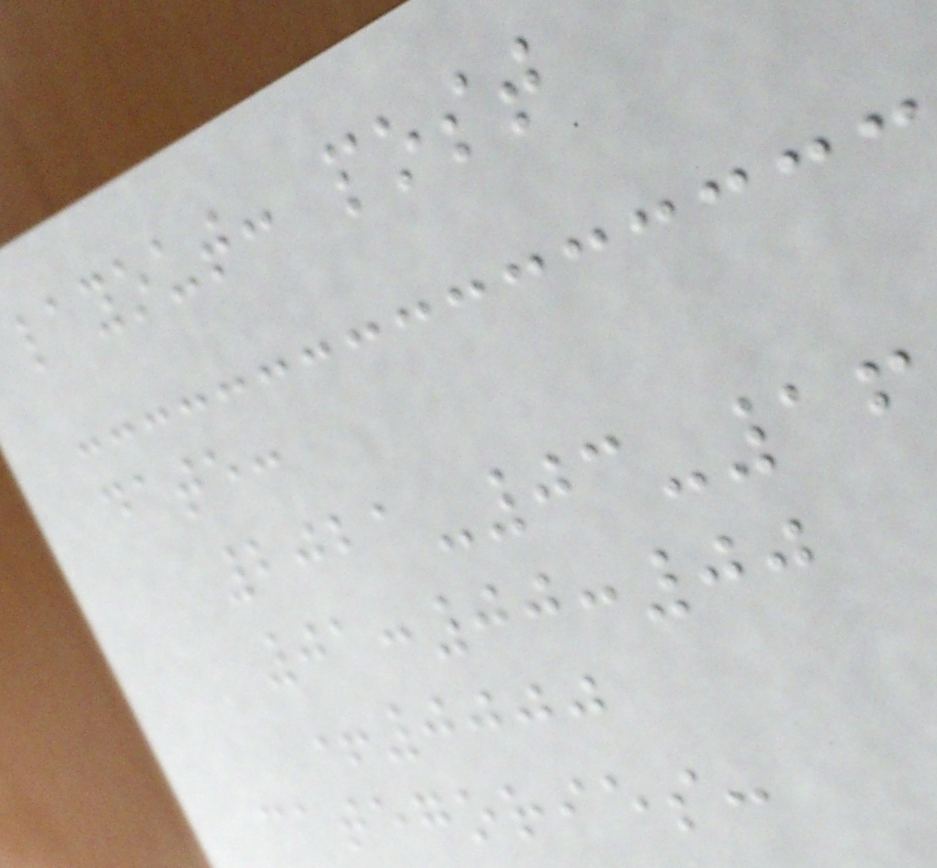layout: post
date:
2021-03-16
01:00:00
+0000
categories:
